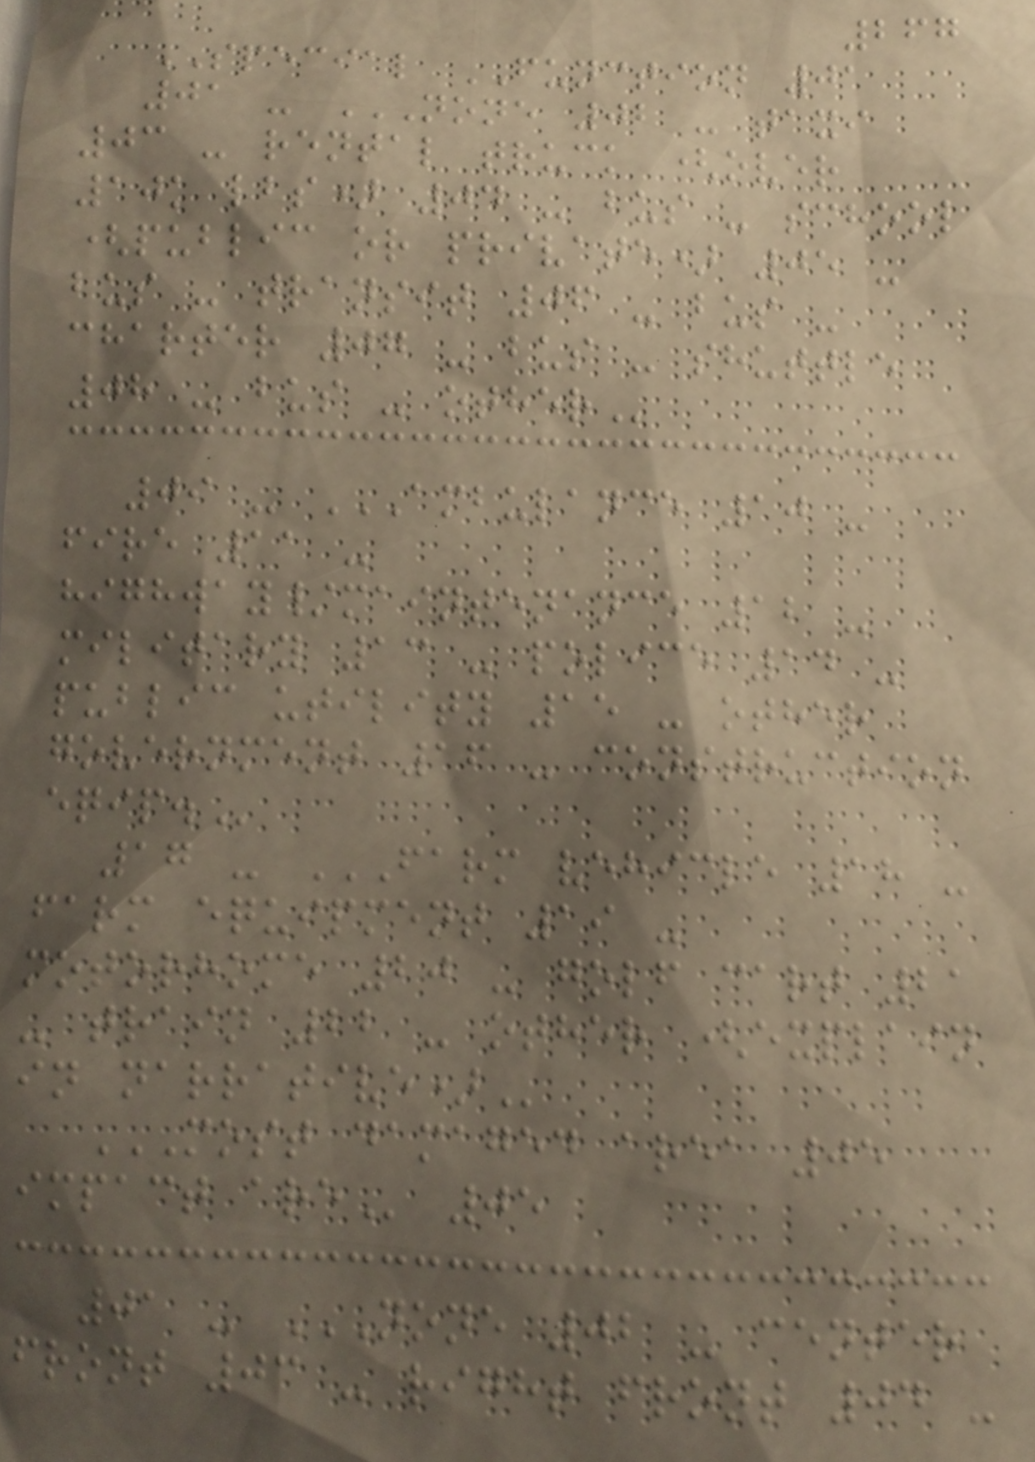267
SPECIAL FUNCTION 01
01 - NONE 02 - TAXI
03 - RENTAL TRUCK (OVER
10K LBS) 04 - BUS - SCHOOL
(PUBLIC OR PRIVATE) 05 -
BUS - TRANSIT 06 - BUS -
CHARTER 07 - BUS - SHUTTLE
08 - BUS - OTHER
09 - AMBULANCE 10 -
FIRE 11 -
HIGHWAY/MAINTENANCE 12 -
MILITARY 13 - POLICE 14 -
PUBLIC UTILITY 15 - OTHER
GOVERNMENT 16 - CONSTRUCTION
EQIP.
17 - FARM VEHICLE 18 -
FARM EQUIPMENT 19 -
MOTORHOME 20 - GOLF CART 21
- TRAIN 22 - OTHER (EXPLAIN
IN NARRATIVE)
MOST DAMAGED AREA 05
IMPACT ARE 05
01 - NONE 02 - CENTER
FRONT 03 - RIGHT FRONT 04 -
